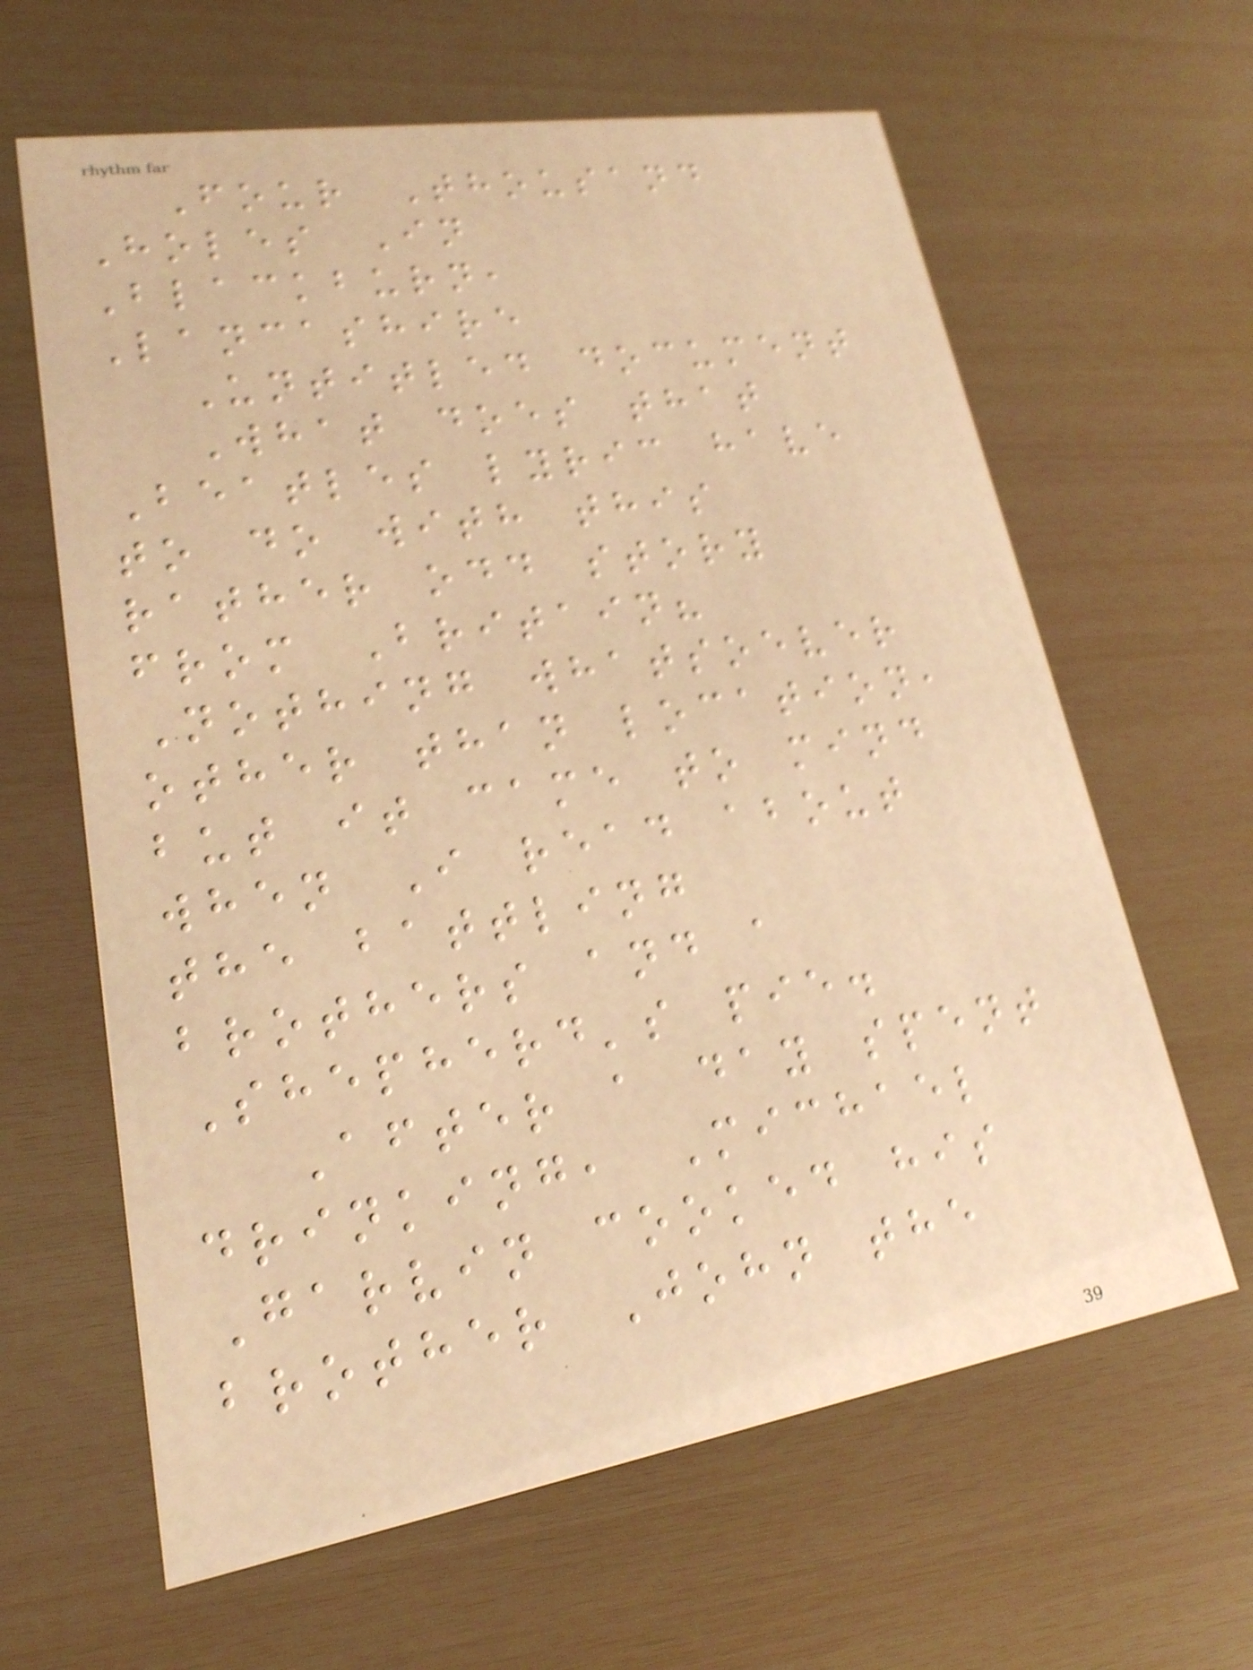Four Thousand
Holes In
Blackburn,
Lancashire
Untitled document
What does that
Beatles lyric have
to do with this
rather odd story
from Britain?
Nothing whatsoever
other than location,
but it came to mind
when I read about
the battling
brothers and a
Shepherd's pie.
After a day spent
drinking, Michael
Garvin cooked his
brother John the
